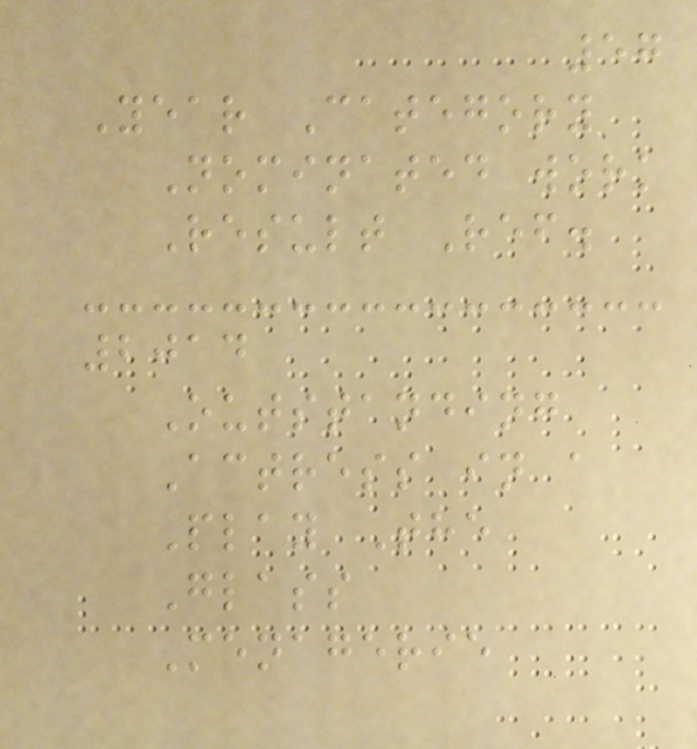57
Year Category
Nominated work
Result Ref.
2014
Outstanding
Actress in a
Play The
Glass
Menagerie
